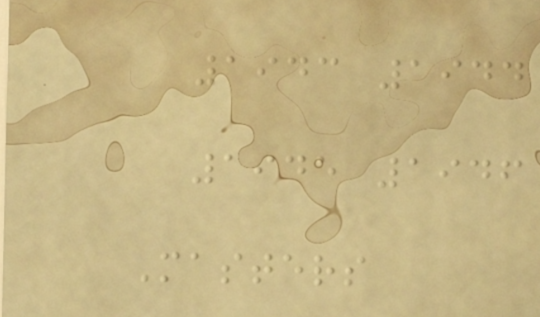1943 1944
1945 1946
Masters
